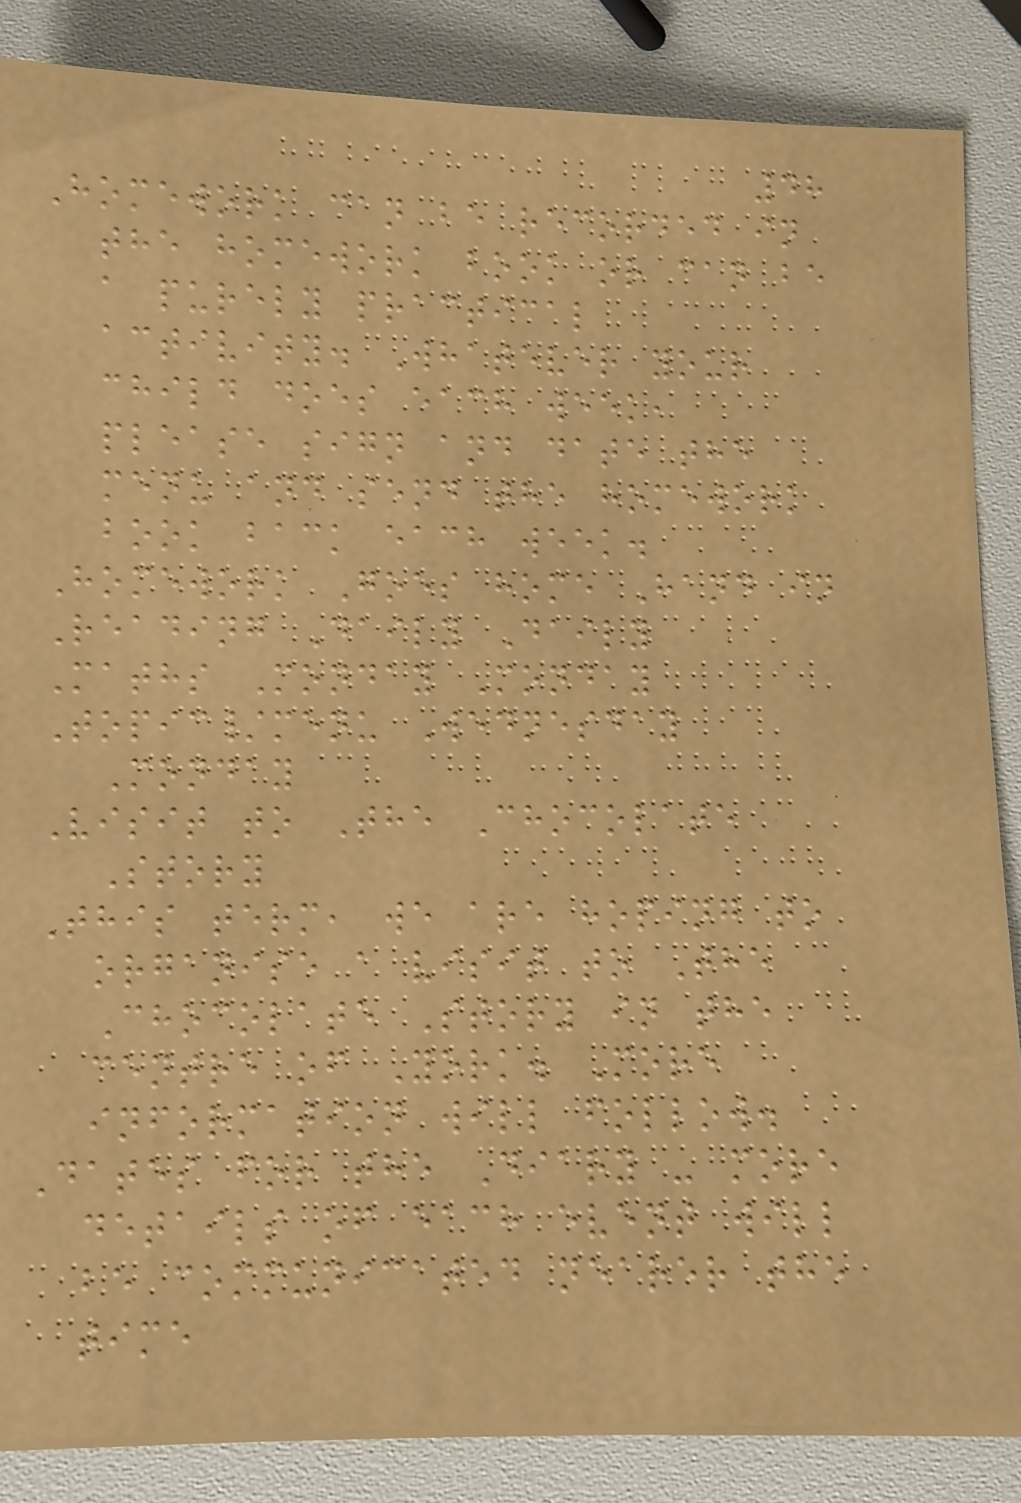48
Homework can be recorded in
the homework book or can be
a purely practical
activity. Whatever your
child does each week,
please sign and date the
menu and send the homework
book back each week.
Homework Goes home Hand in
Reading Daily Daily
Maths Monday Monday
Topic/menu Wednesday
Monday
Visit to The Chocolate
Story
This term, we are hoping to
organise a visit to The
Chocolate Story in the
centre of York. More
information will follow.
Dates for the Diary - more
details of each event will
be communicated nearer the
time
